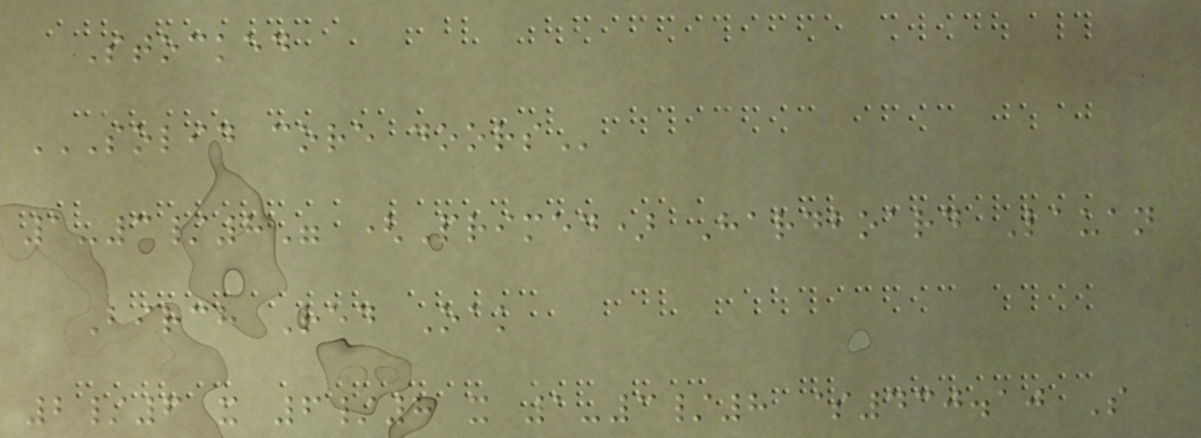Stocked
SOLID CORE DOORS
1-3/8" (Primed) Hardboard Lauan
Birch Red Oak
2/6 x 6/8 x 1-3/8 $430.10 S
